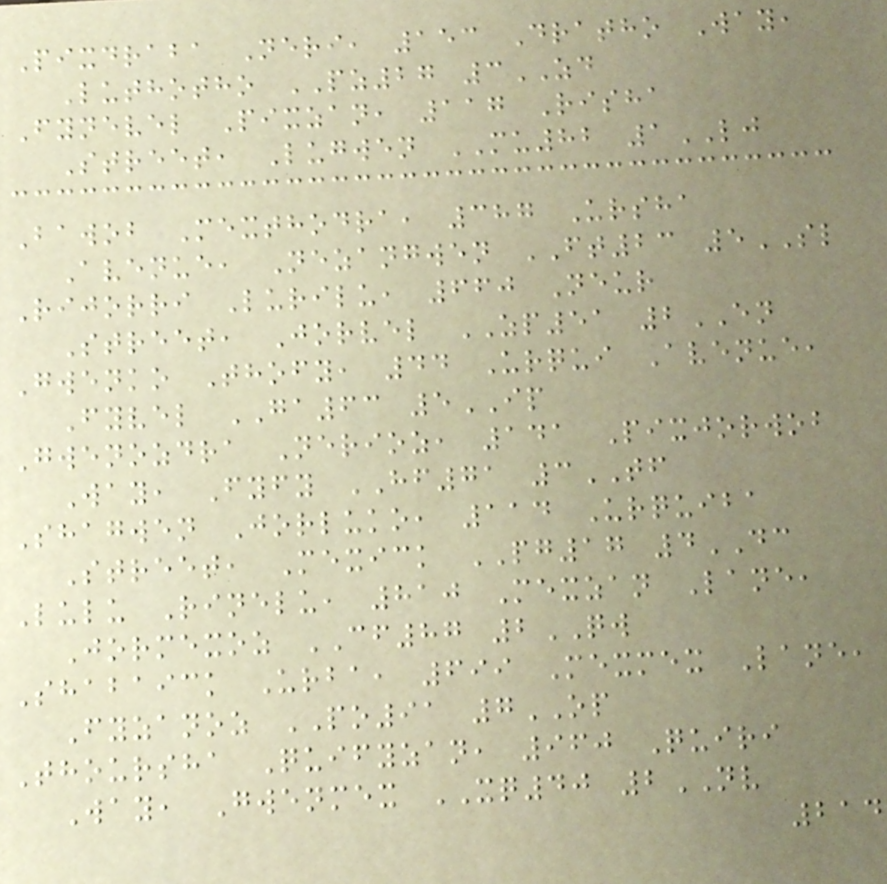Pixdraba Neri, 153 Dratho Way,
Luthotho PZ27 3ZD
Fynevel Pixzan, 117 Risha
Street, Lugwen MU82 1LJ
Bawob Mexthodra, 387 Ursha
Avenue, Nezangwen FT23 5SL
Rijorri Lurilu, 660 Neur
Street, Jorvel ZP51 2EN
Gwenko Thofy, 44 Urqui Avenue,
Fyvel GA63 5IP
Gwenozdra Nerioz, 141 Pixjorwob
Way, Fyfy HF71 3TF
Shagwen Jorluko, 114 Urquiba
Street, Mexick PG17 4DC
Lulu Rinelu, 810 Mexzan Lane,
Jormexoz CF87 2QW
Shabaick Urba, 699 Mexmex Lane,
Fyzanoz PO91 7OP
Thoursha Quifyzan, 960 Quiri
Way, Gwenmex XQ40 2NV
214
